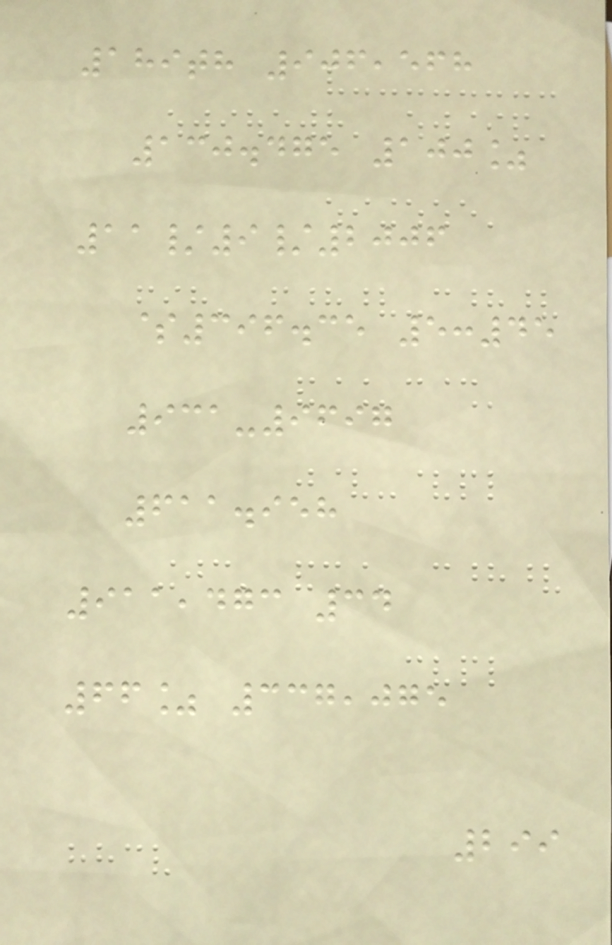189th 906,568
130.475 100%
11/9/2006
$396.35 5:45
931-9697
611.958
911,473 34
66% 337,075
299
